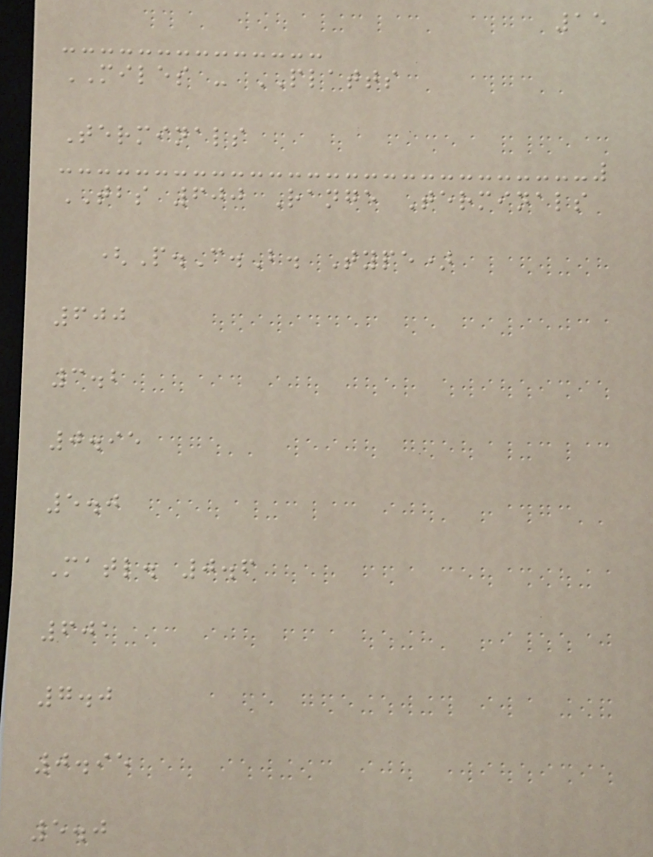15
MILES - PLATTS
Terminals
TBS 600 Range Terminals
(P.C.B. Type)
600
3.2
0.95
5.0
Matl. 0.6
601
7.0
0.95
5.0
